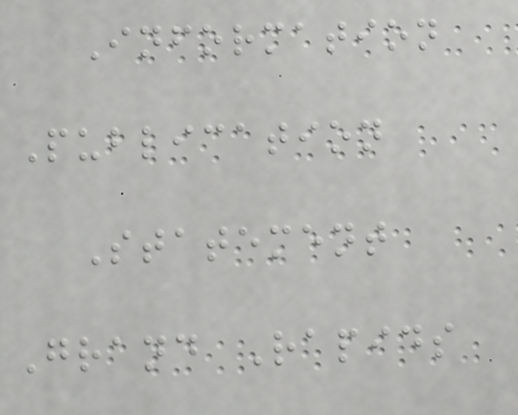Information
Publication
Statement
Grand Rapids
